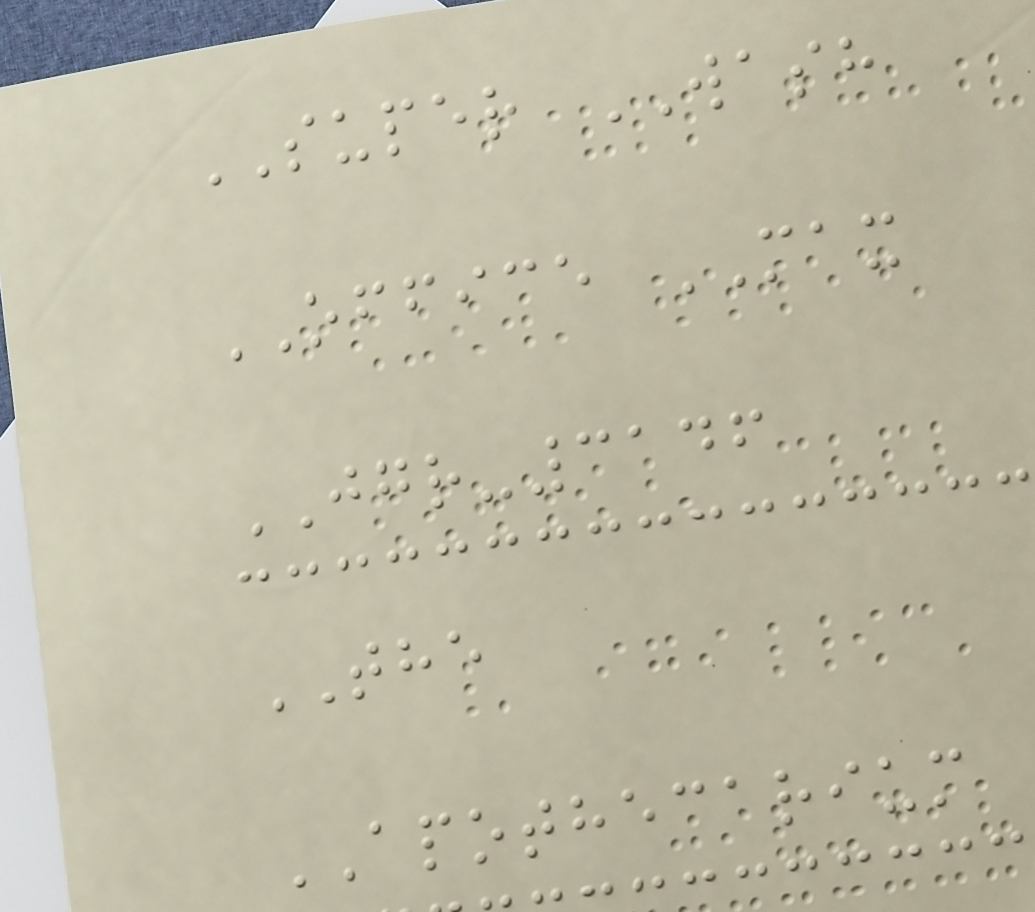SUPER WASH
OFFICE MAX
JGR-3146
THE
APOTHECARIUM
